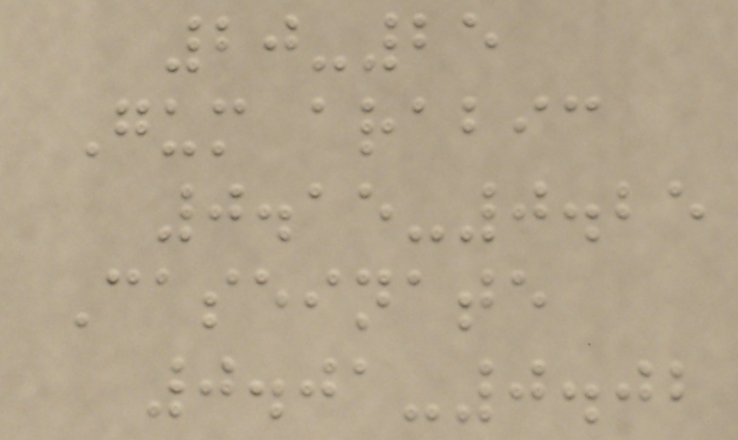20-25
Gum arabic
0.15-0.25
Caseinate
0.01-0.02
